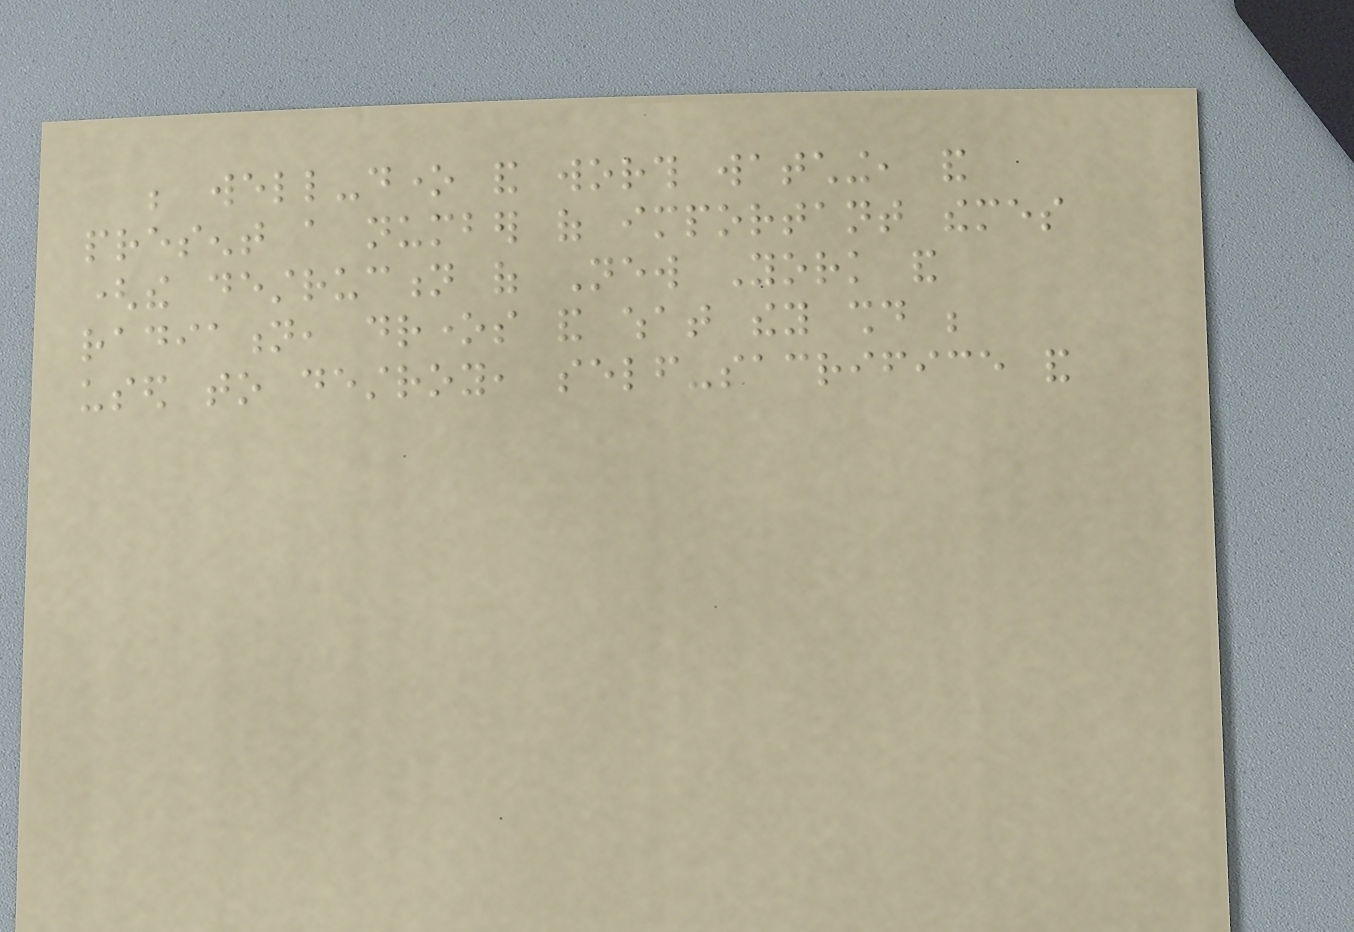be well-done and worth watching, and
present a number of important themes
(the destruction of New York and
radiation, drones and what they should be
used to destroy, self-sacrifice and
